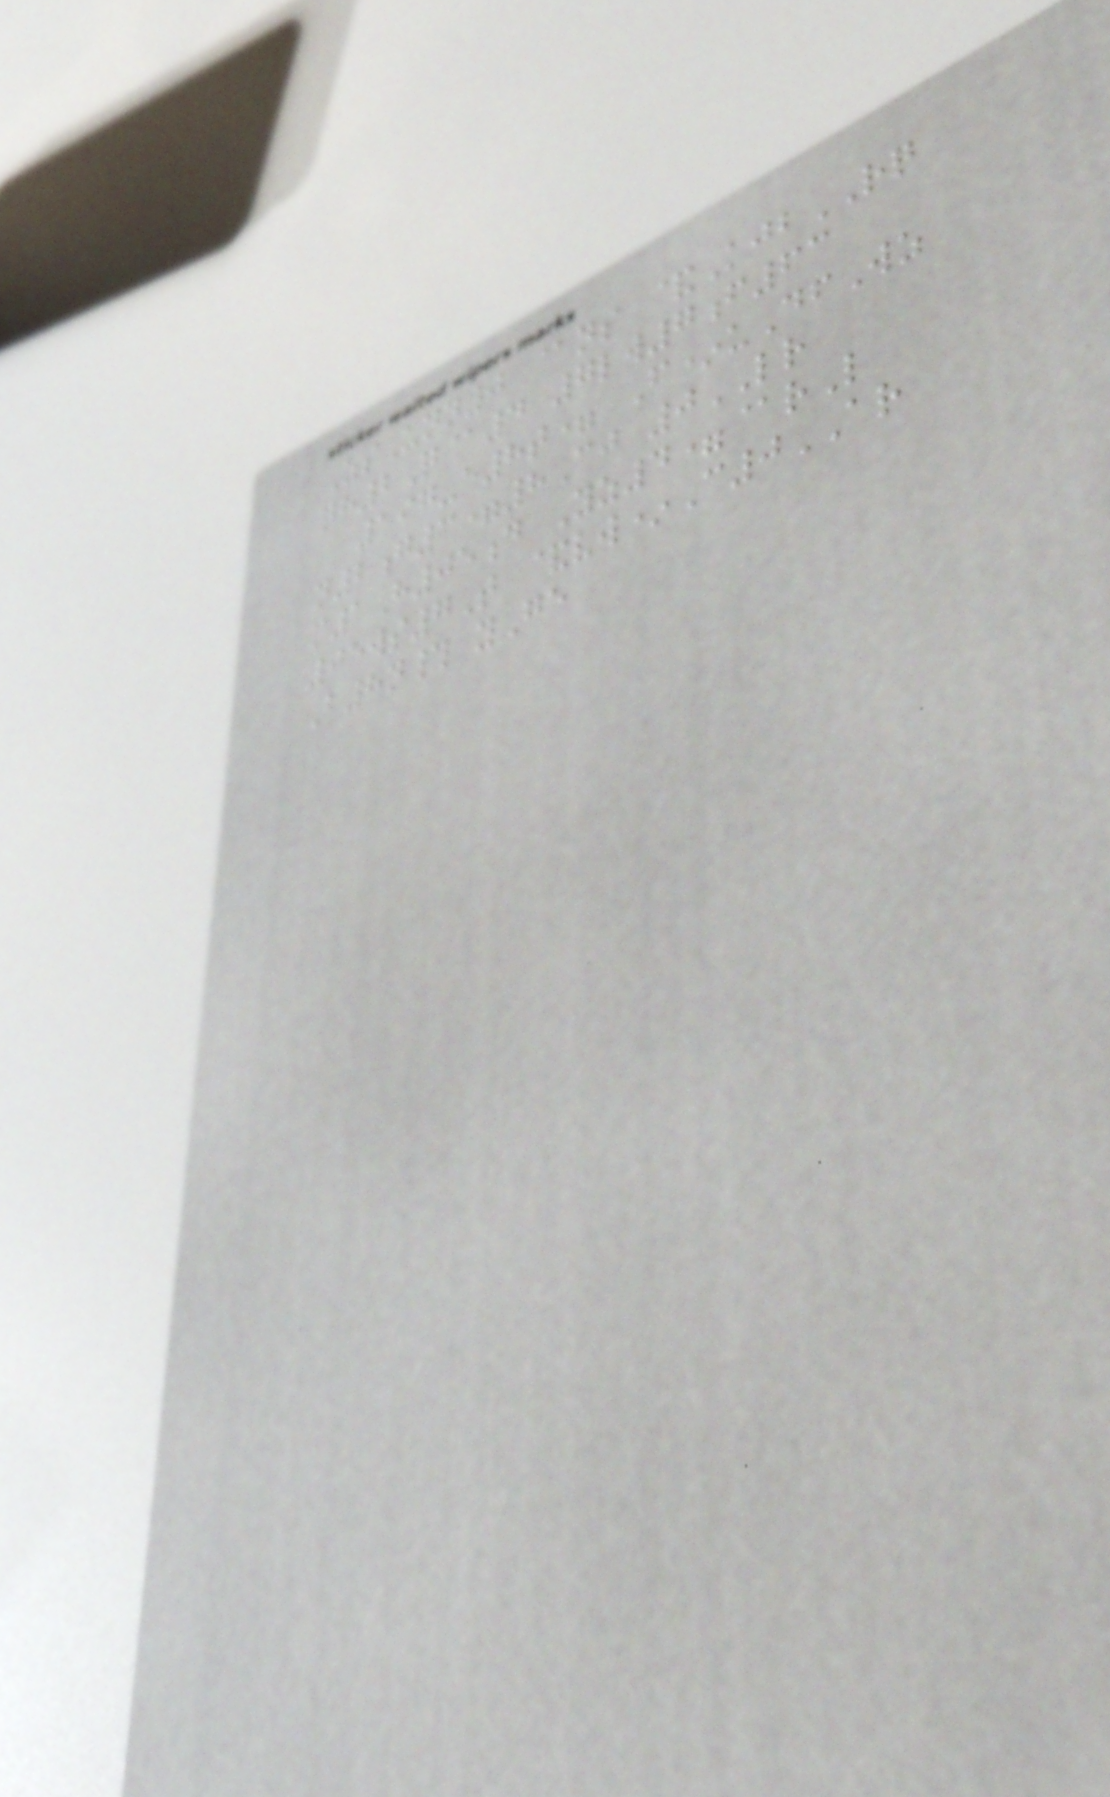ZsUnn0 @ns &KjbRQ
qh2Q@4 7lw7f63
197-e8t= F*uDfWz
n2g3=8Cj 0LR
m1H05d Yz4=@rL
05ws7T &vw*C0AR
B8n# yGe
